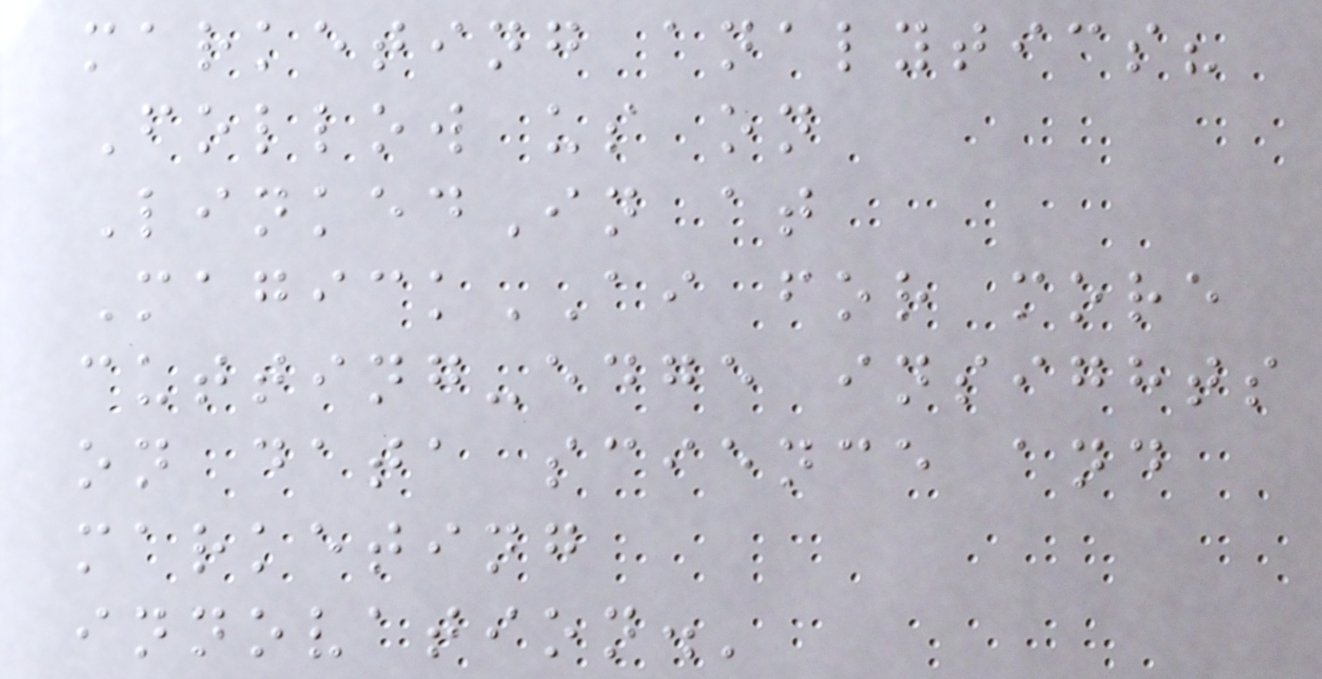marketing analytics?
Follow us on
LinkedIn at
MagickAI for more
cutting-edge insights
on data science and
marketing
innovation.'
